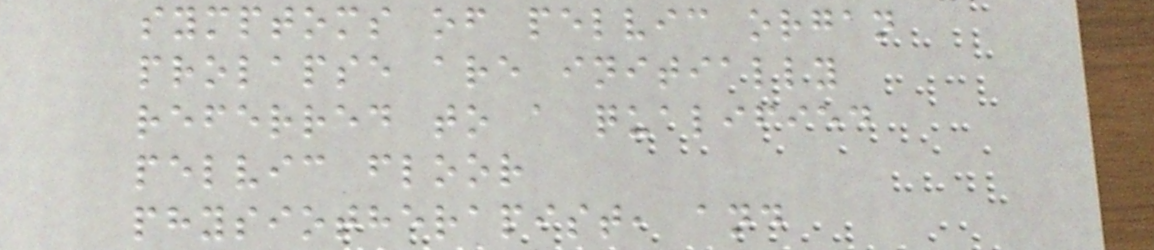symptoms of pelvic organ
prolapse are initially
referred to a qualified
pelvic floor
physiotherapist, and
